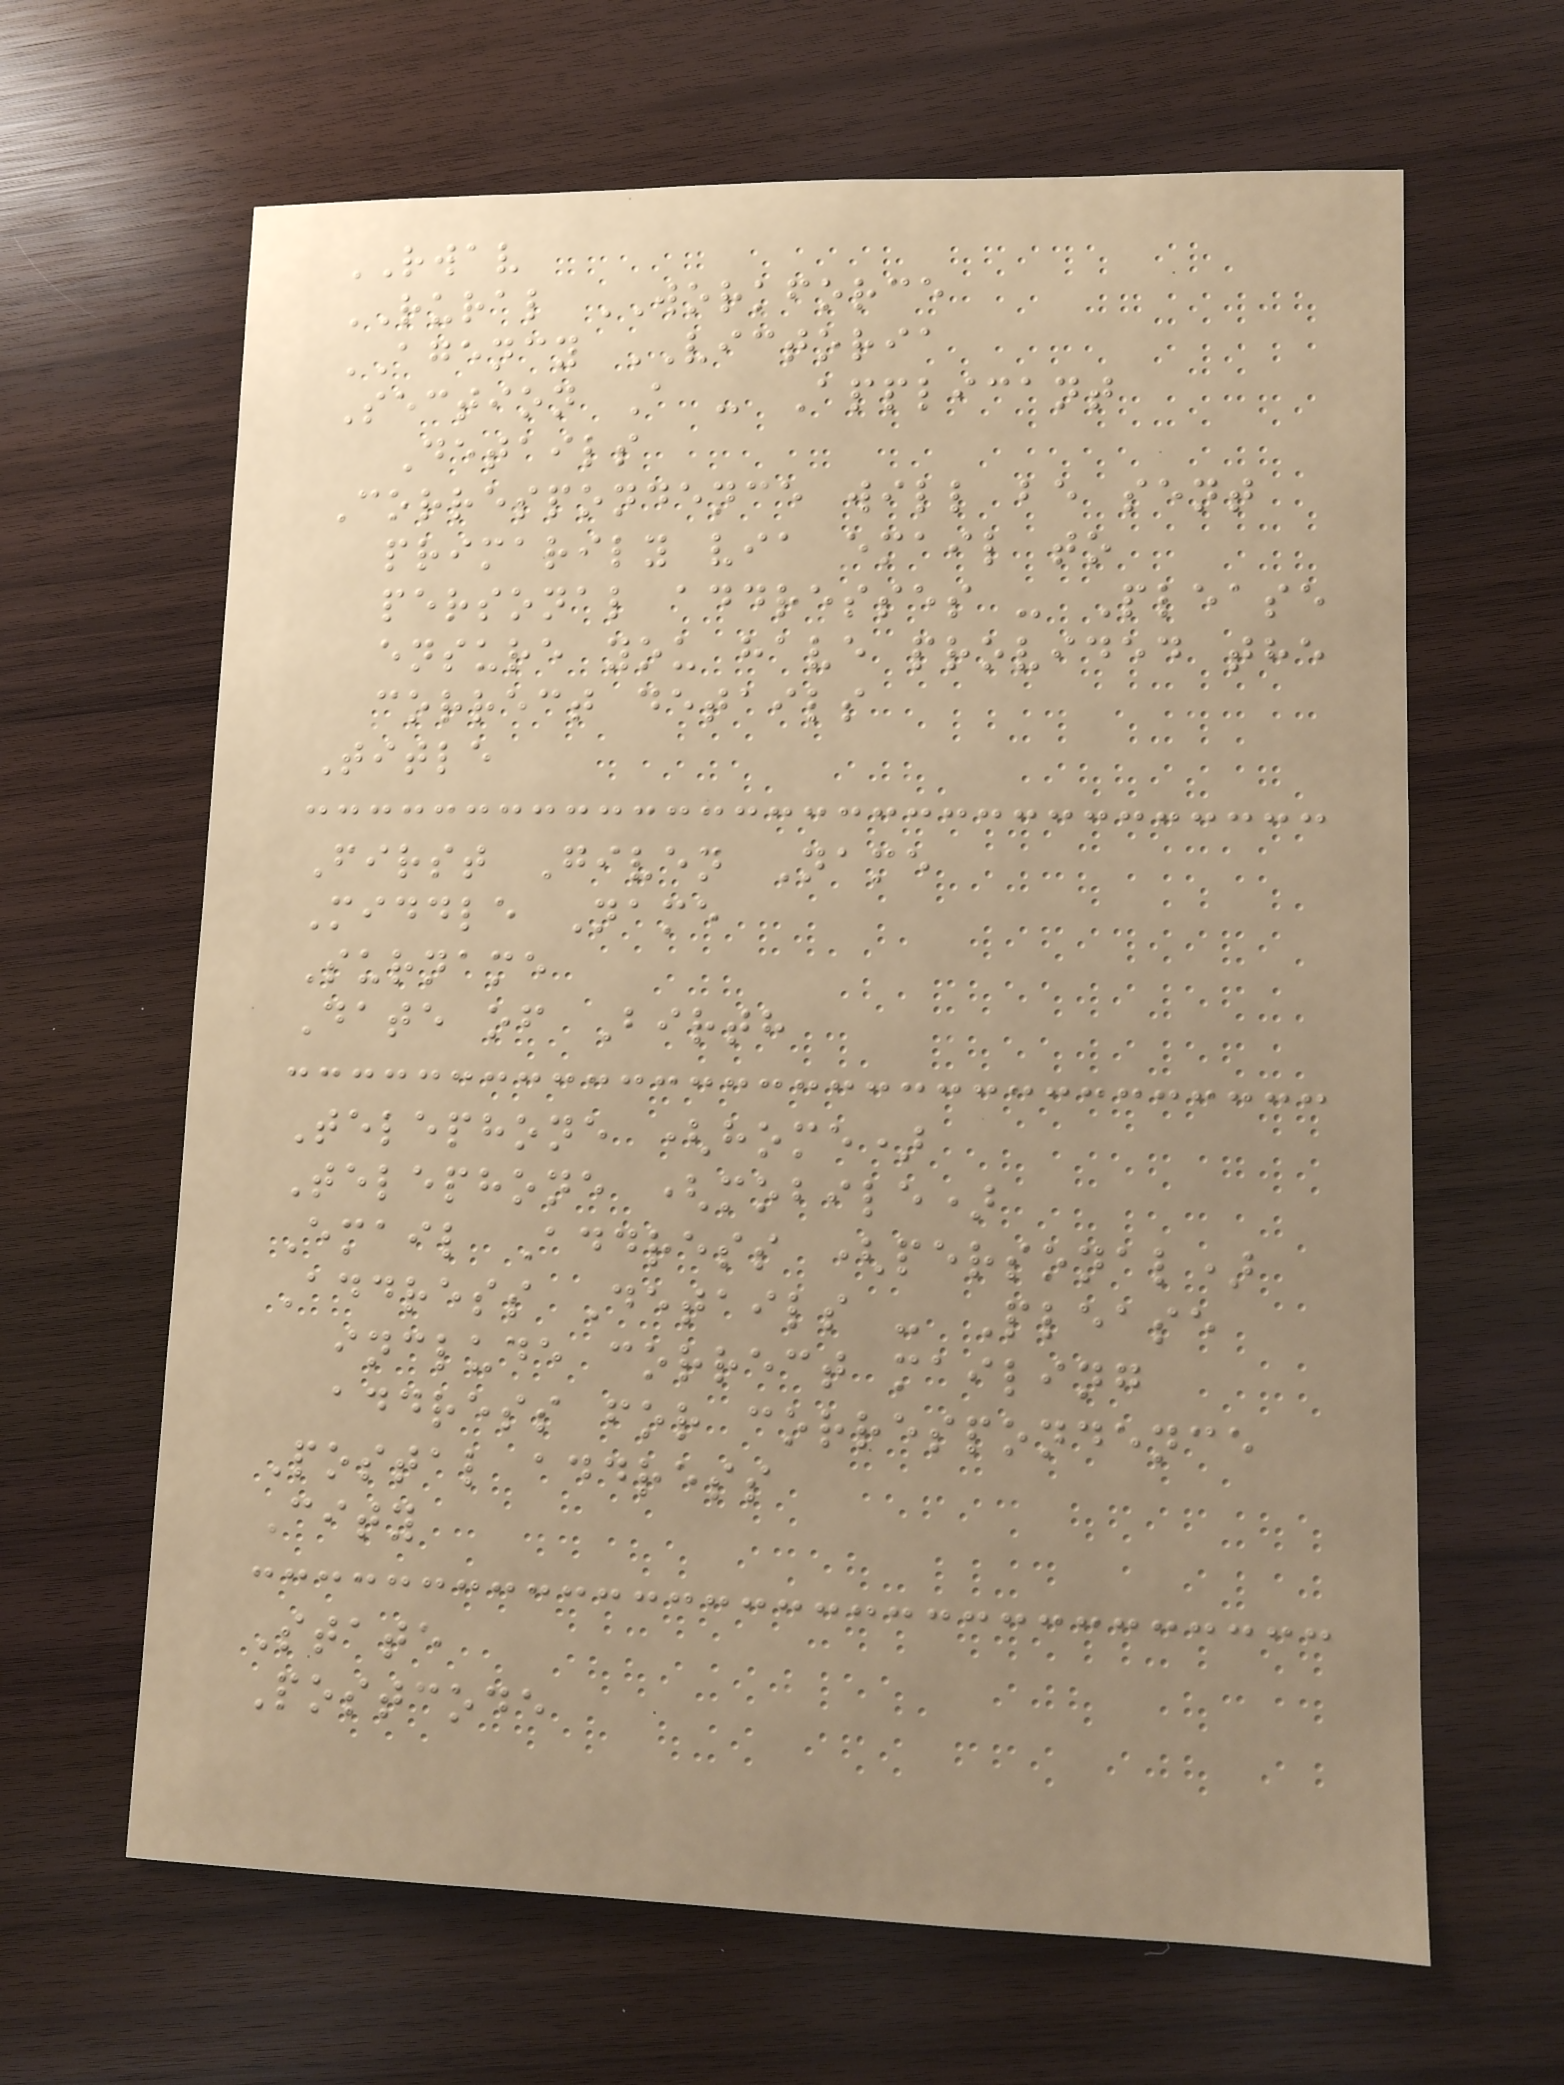RWAV
RURAL WORKFORCE
AGENCY VICTORIA
Section A - Applicant
Details
Correspondence will be sent
primarily via email to
personal addresses - Please
ensure you have provided the
correct details
Title
First Given Name
Middle Name
Surname
Date of Birth
Telephone (home)
Telephone (mobile)
Email Address (personal)
Address Details - Please
include correct mailing
address for correspondence
Postal address
City
State
Postcode
